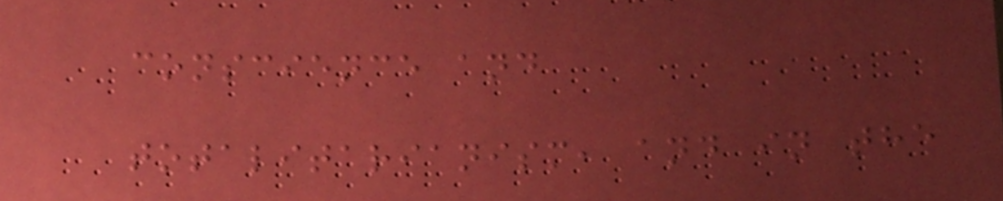conscience and
totalitarianism, and in the
